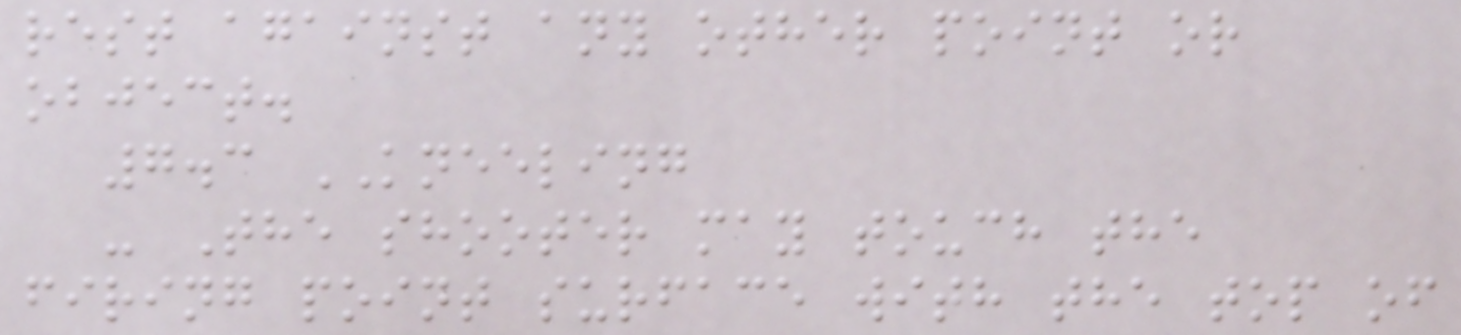rest against any other point or
object.
7.3 KNEELING
- The shooter may touch the
firing point surface with the top of
